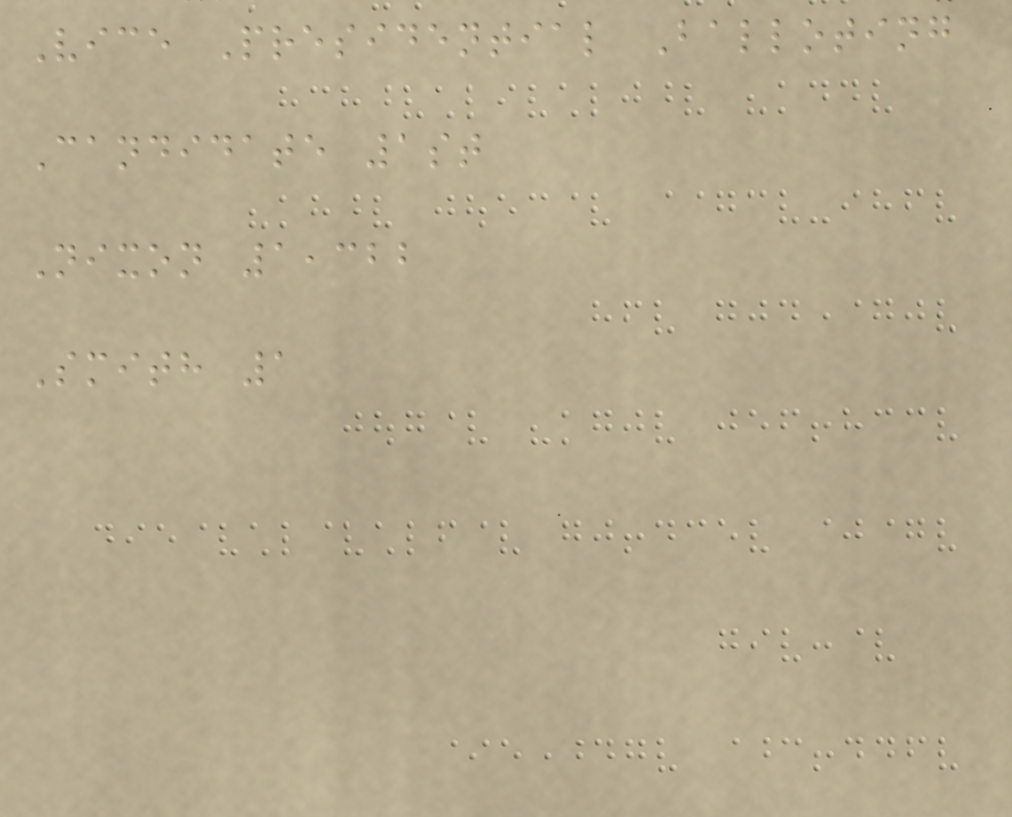Vice Presidential Balloting
Candidate 1st
Nixon 1,322
Smith 1
